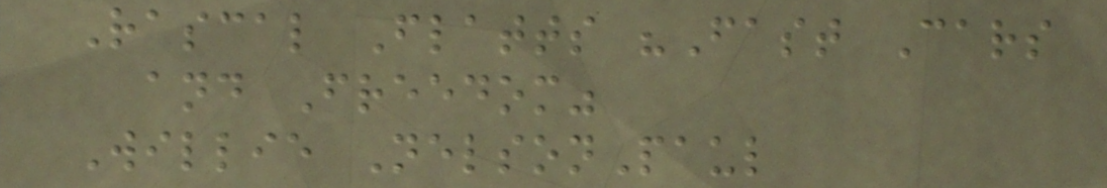Rascal Flatts "Fast Cars
and Freedom"
Willie NelsonPaul
